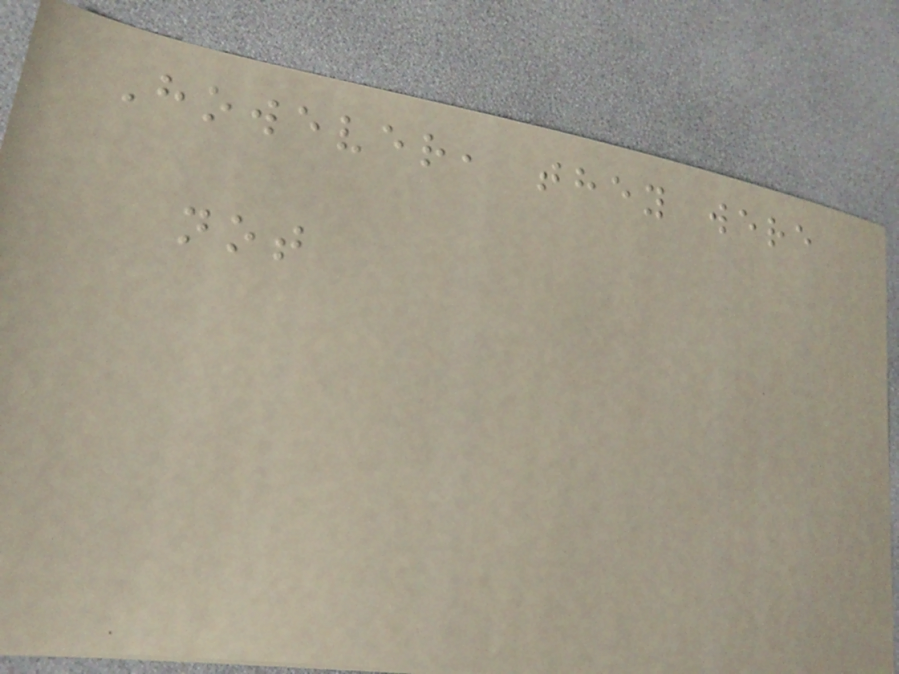However, they were
not
